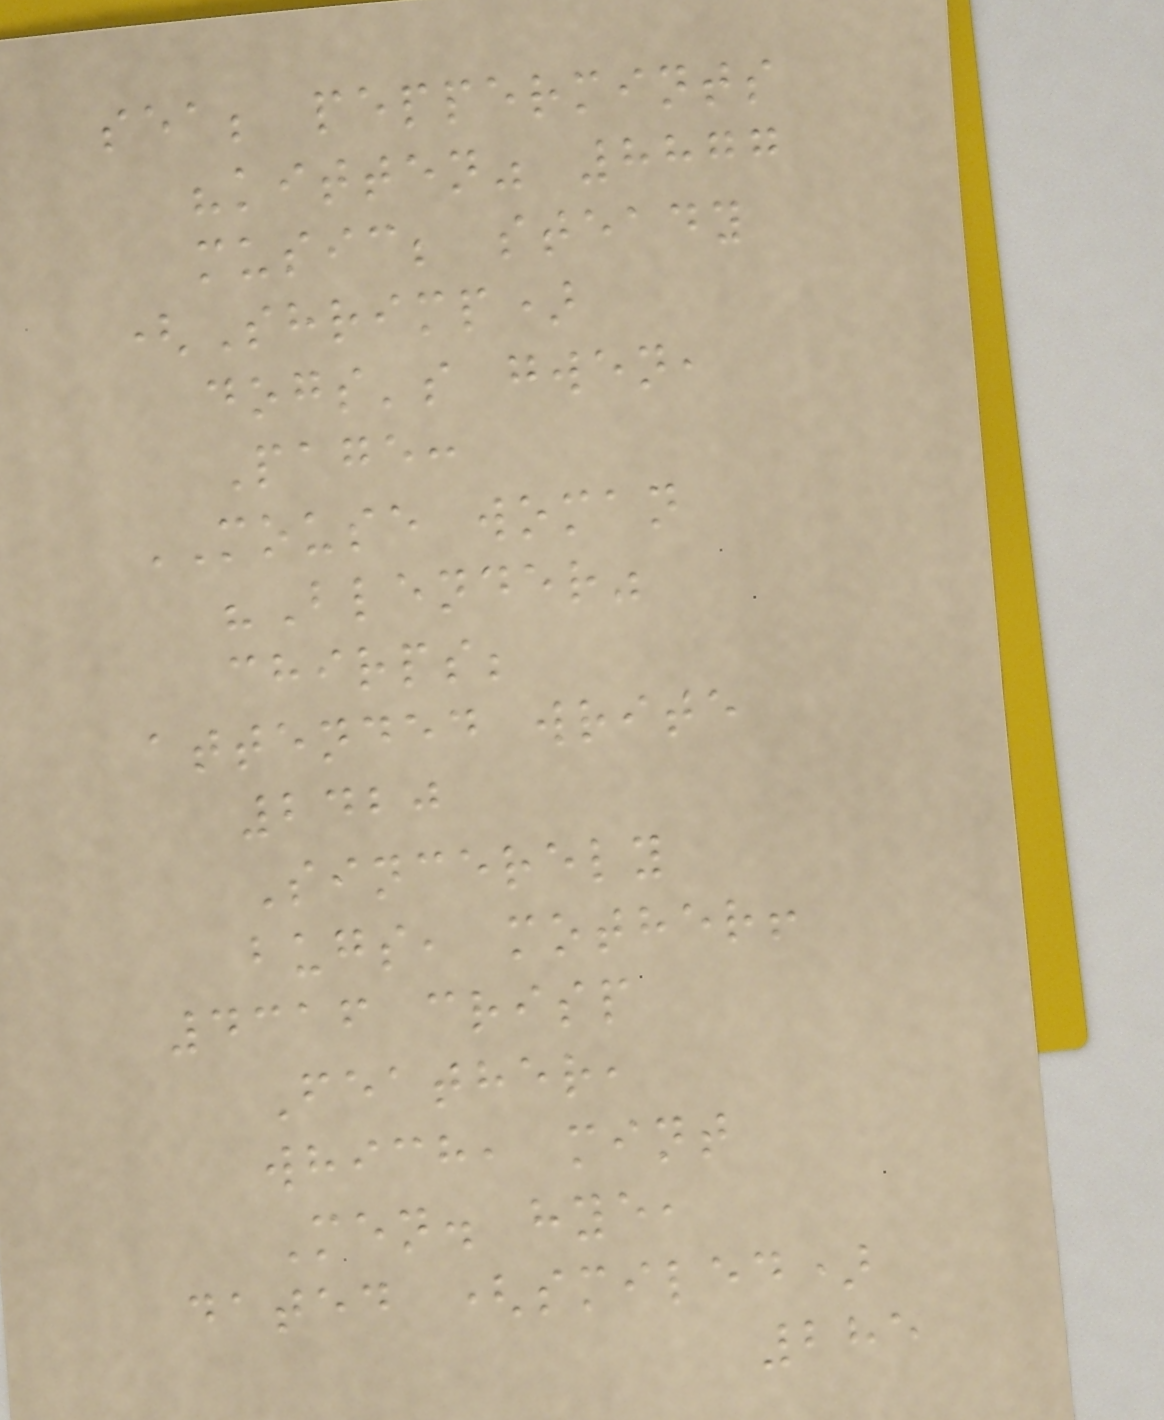sea; peppermints
"kitten" 8877
music; steady
(Shrimp)
dogs's gwen,
Page:
MOUSE woman
"Blender"
chirps;
attended write
2420
Sincerely
bugs, mother!
4316 crisp
Feather,
which, mint
Men. hye,
dated (smiled)
285
